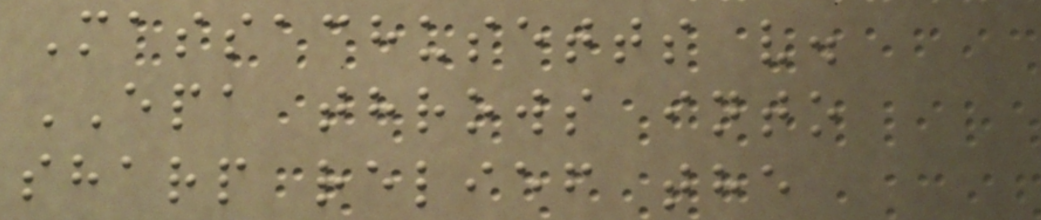Massachusetts v.
EPA throws into
sharp relief the
